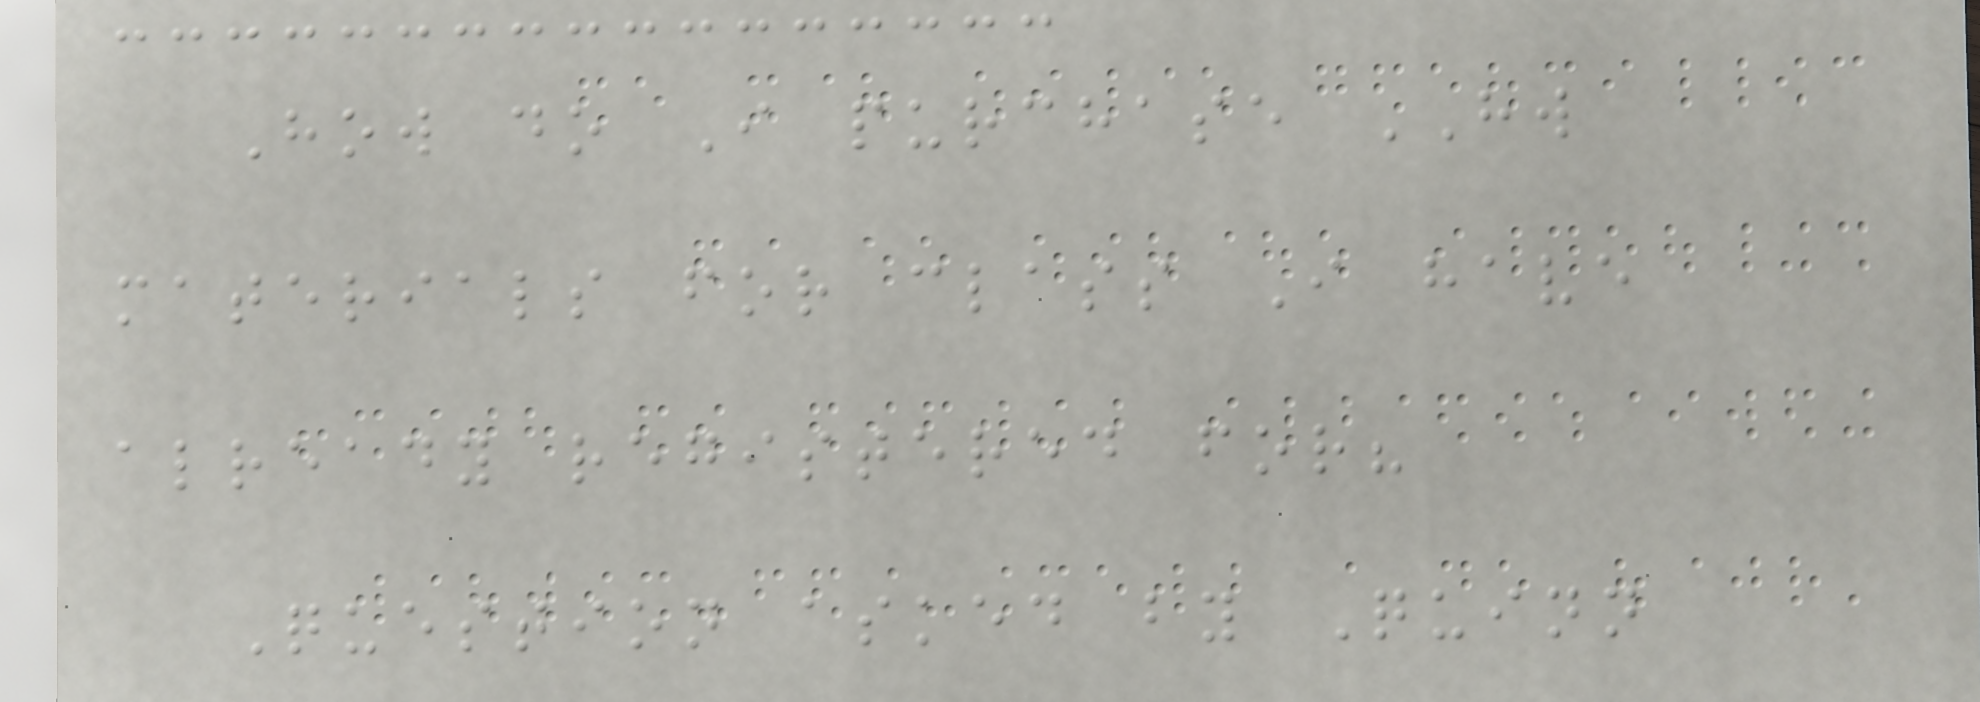How do I purchase HW
materials for class I have
already registered for?
Question asked by Quinn
